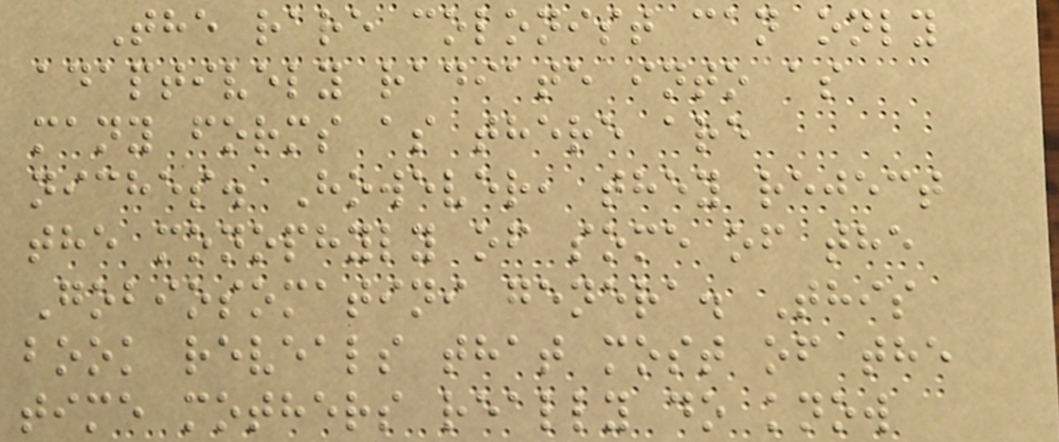The rare colonist can only
adaptively radiate into as
many forms as there are
niches. However, they reject
the monophyly of some of the
Gobiosomatini genera. This
book reveals that most of the
time mothers really do know
